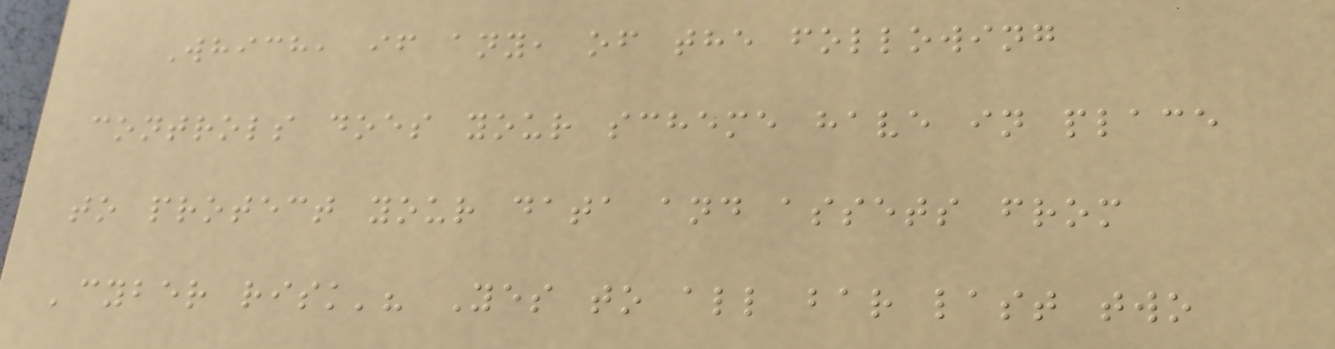Which, if any, of the following
controls does your scheme have in place
to protect your data and assets from
'cyber risk'? Yes to all bar last two
